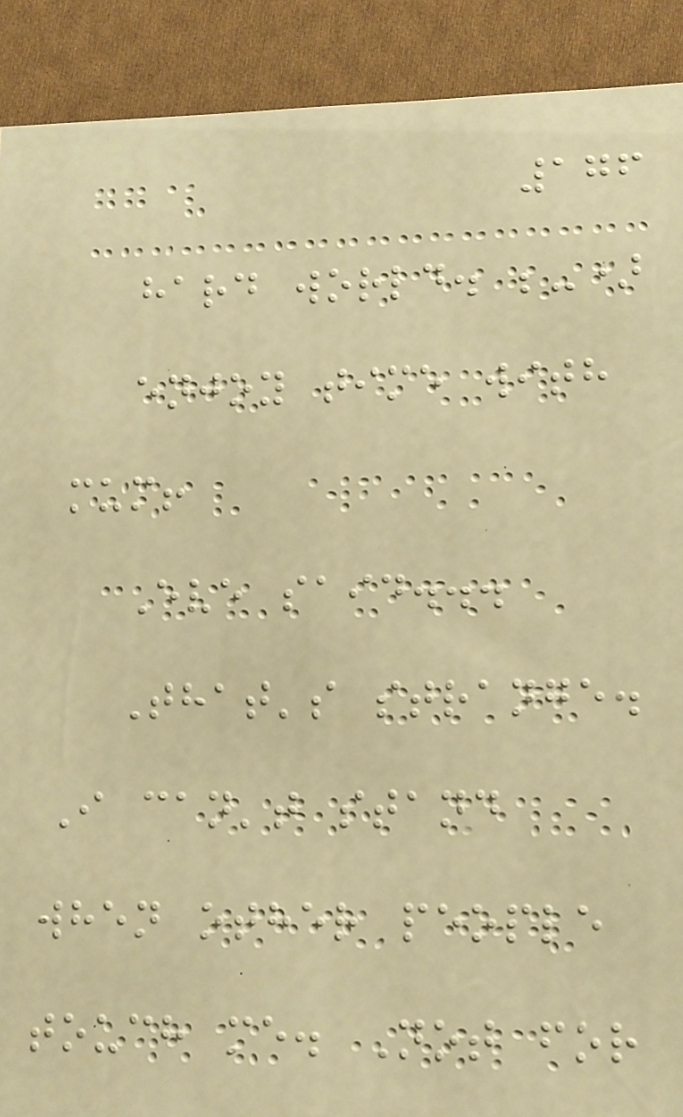176
hard world. ;-)
enjoy time with
mum!
Eve said...
That's strange.
I can't stand
when other people
touch me. Not for
